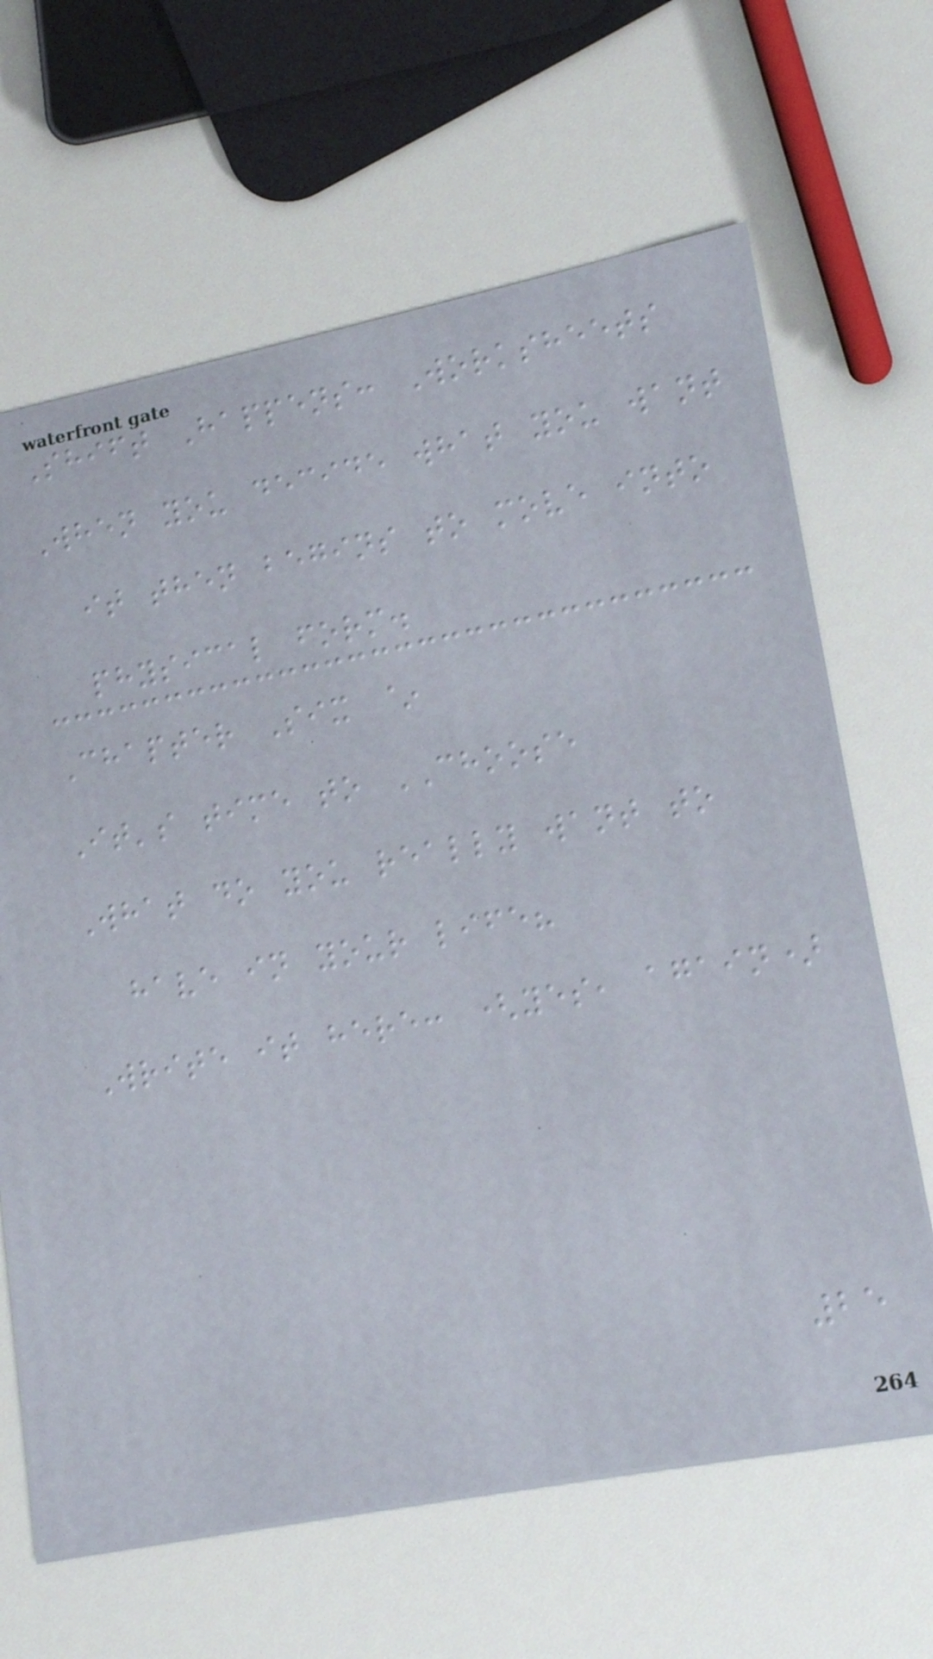Shift Happens: Worksheets
When you decide what you want
it then begins to move into
physical form.
Chapter Six ~
It's time to CHOOSE
What do you really want to
have in your life?
Write it here: (yes, again)
25
